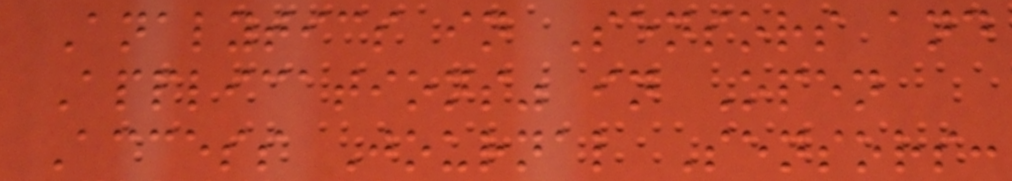Analytics in Sensors and
Applications" in Open
Access Journal Sensors:
